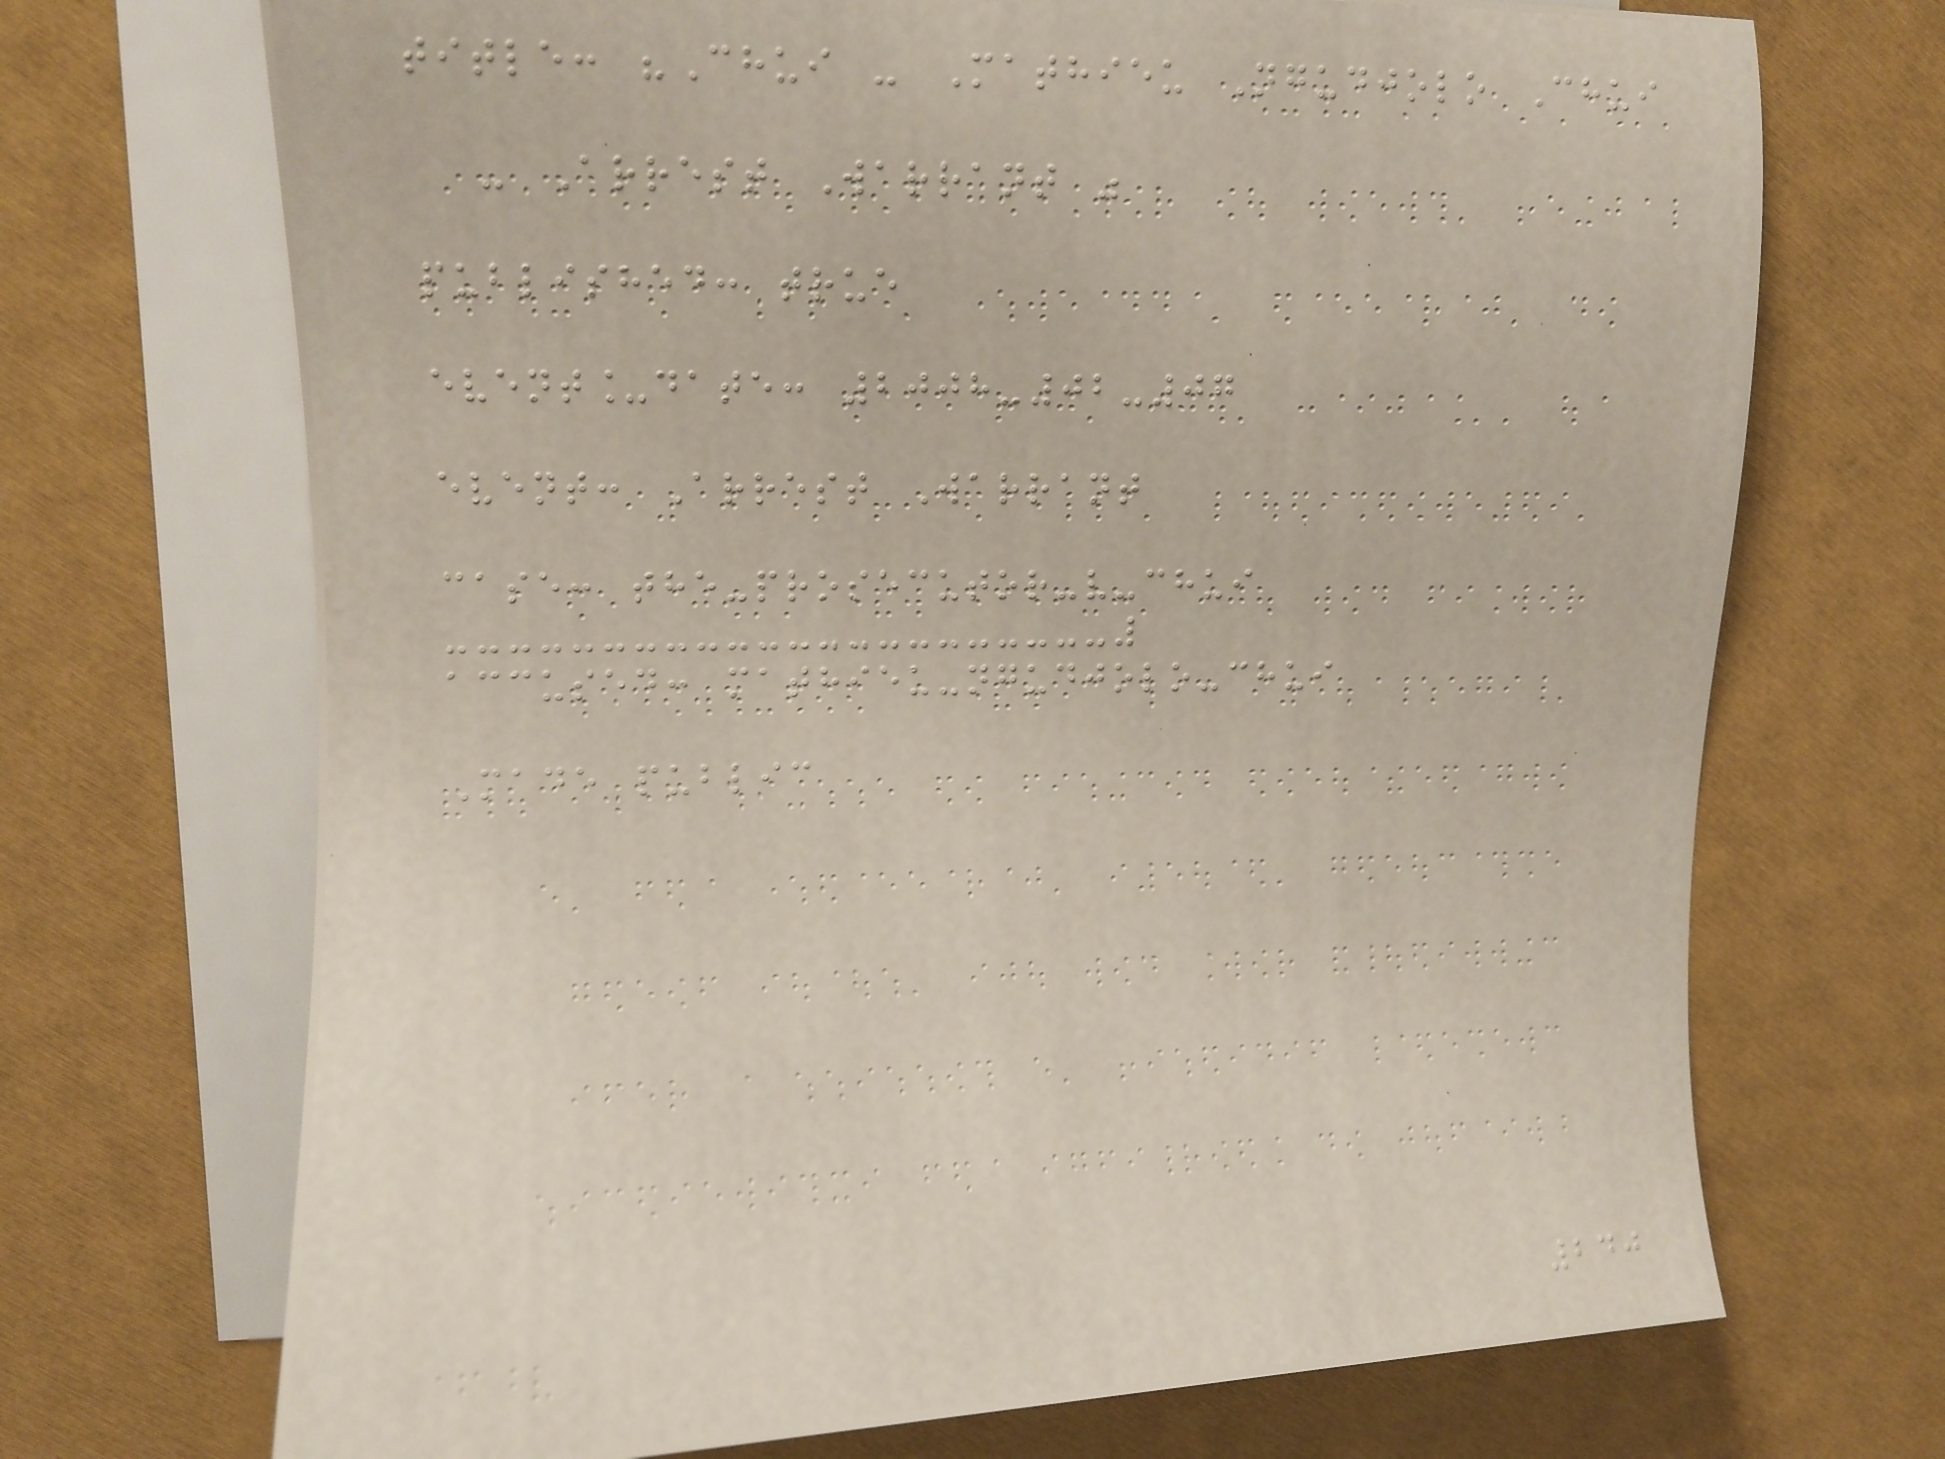title: "Chui - Mathieu Ngudjolo Chui
- Arrest Warrant "
published: true
event_date: 2008-02-07
event: Arrest Warrant
case: the-prosecutor-v-chui
accused: mathieu-ngudjolo-chui
Made public
240
